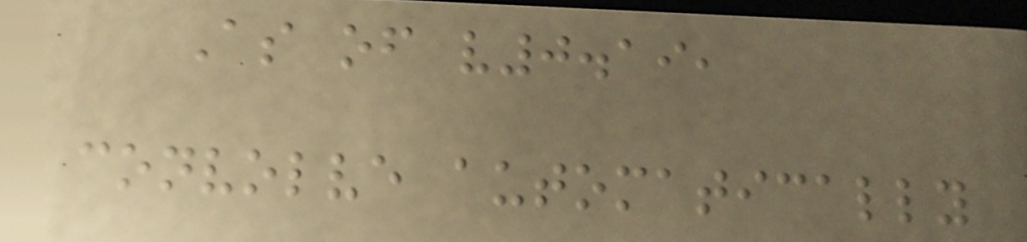As of v0.19,
convolve automatically
